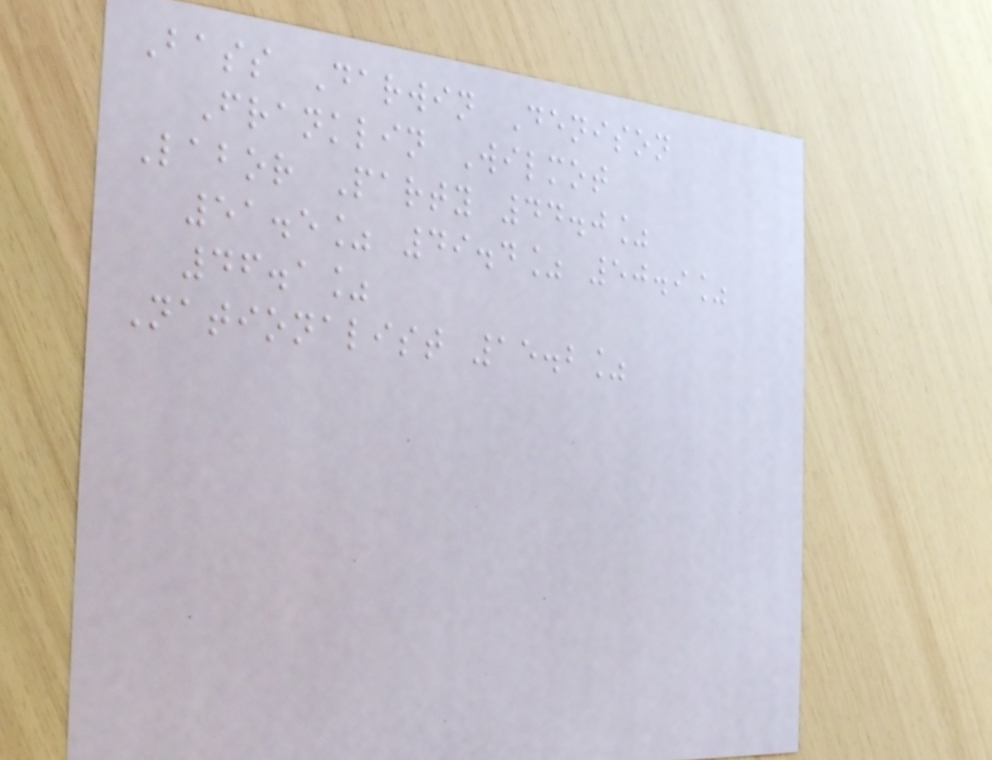Bass Darwin Denison
Franklin Wilmot
Labor Party 44.0%
51.5% 49.4% 50.9%
46.1%
Nationalist 15.2%
